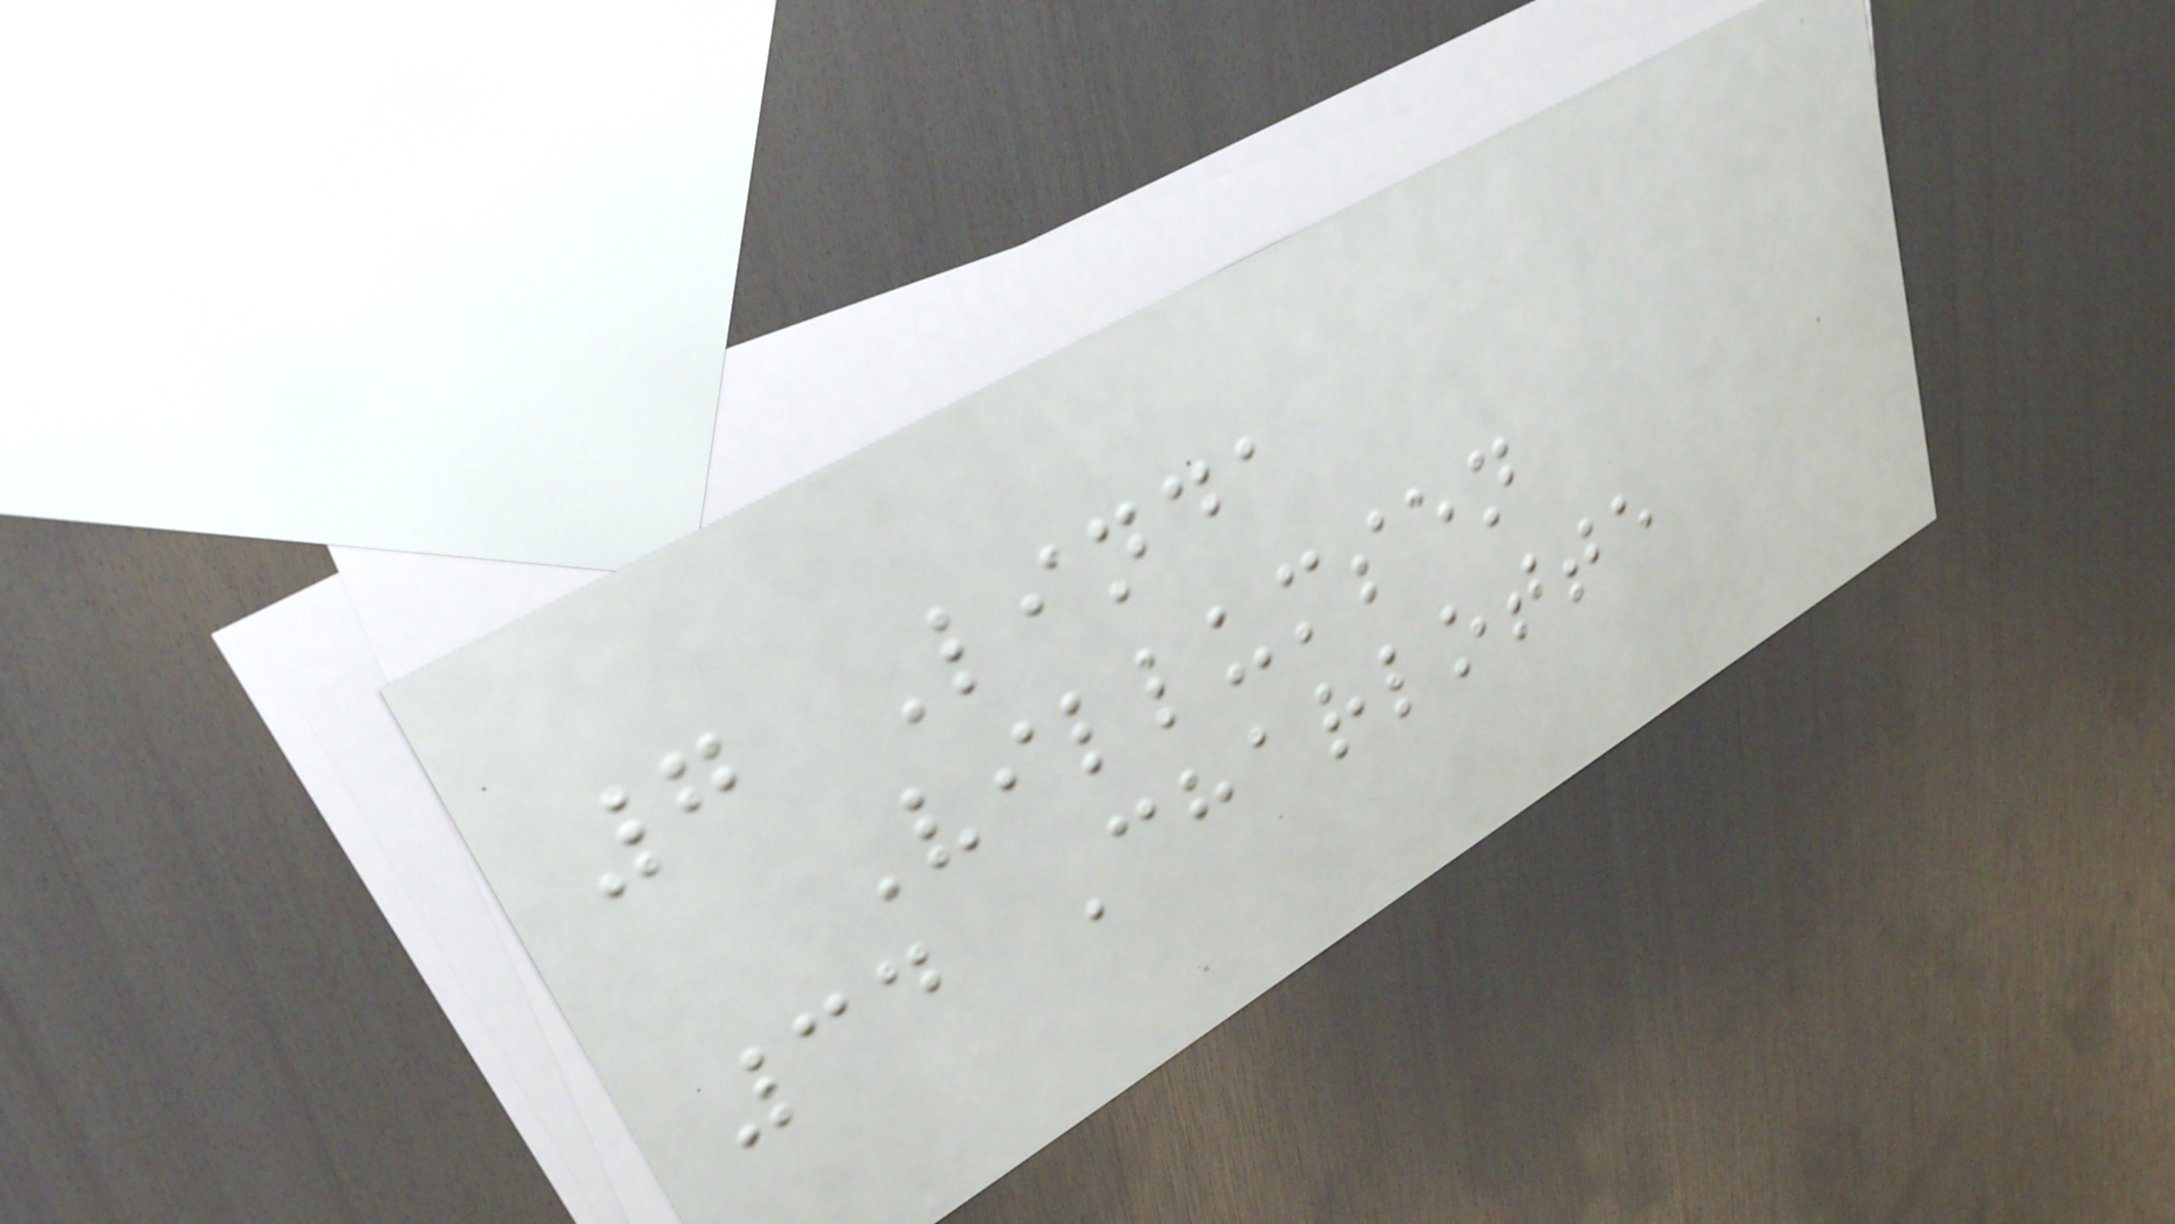7 Linda
Villumsen
34 Charlotte
